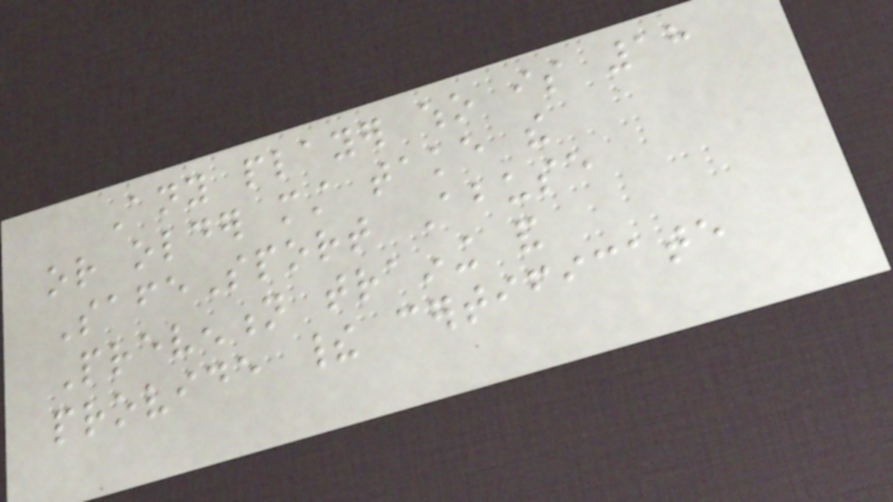Any player who is 18
or older must take the
SafeSport Abuse
Prevention training and
provide their certificate
